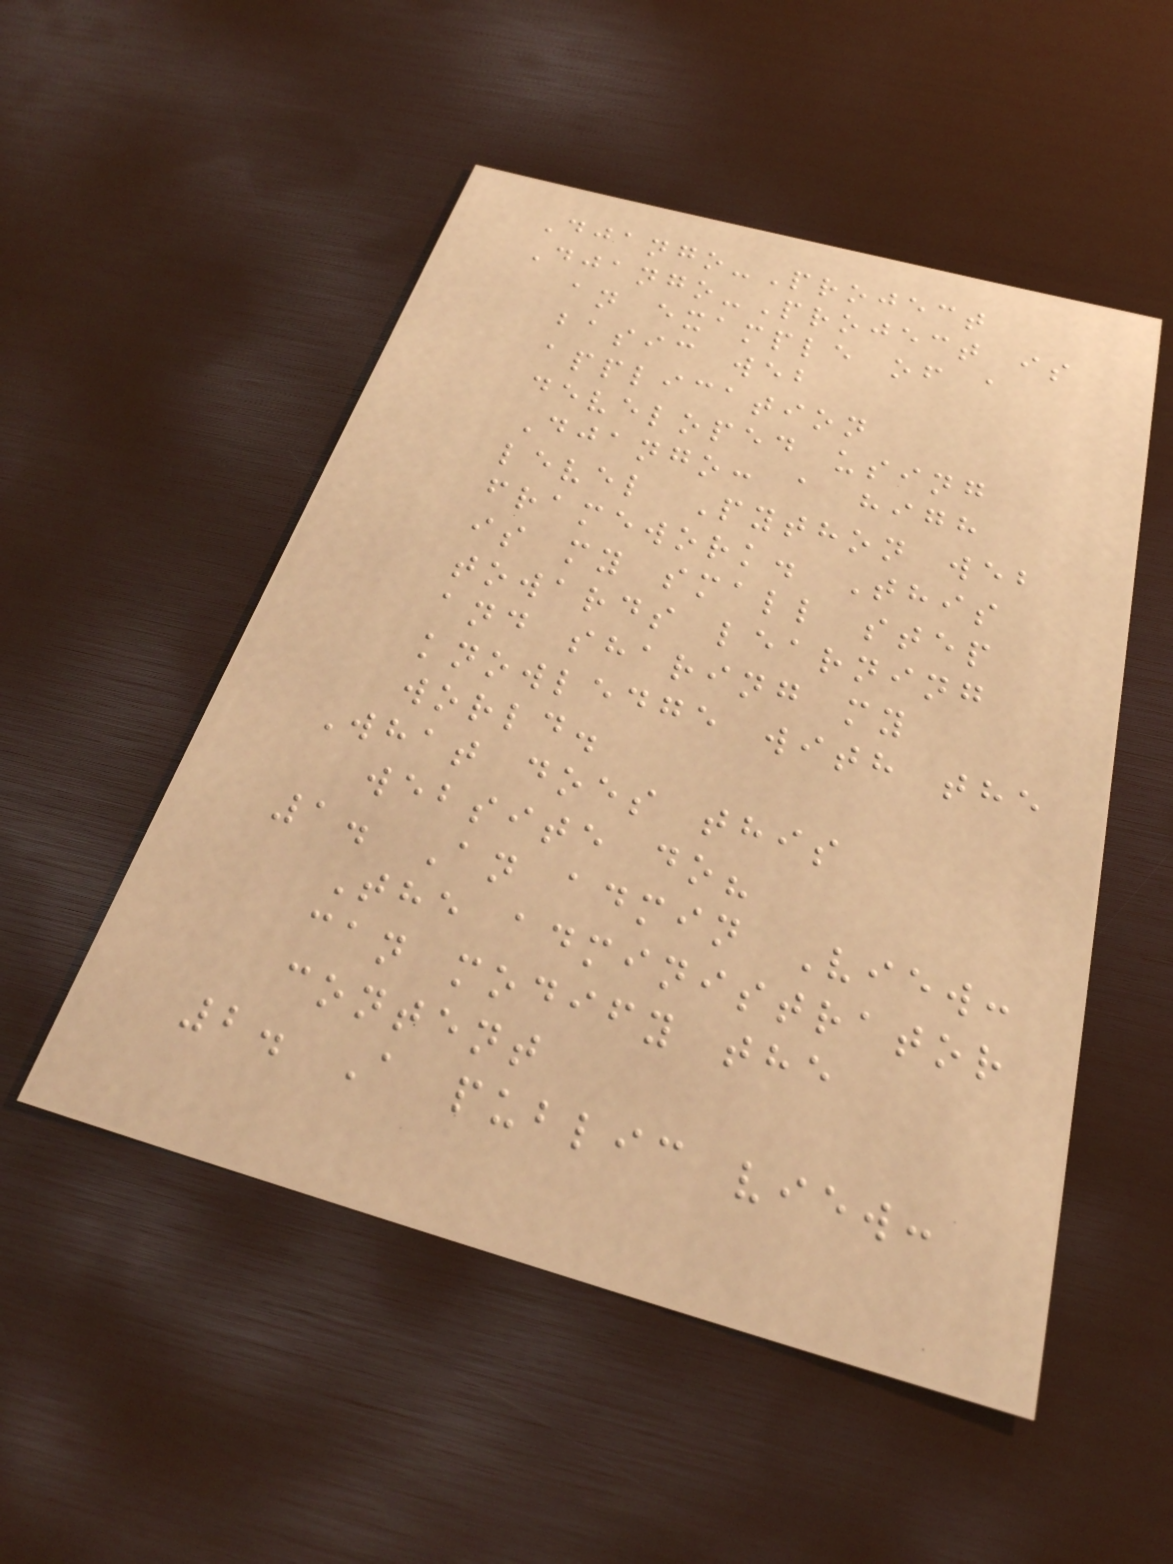Django-Project
Django-Project is
an example of a
basic web
application
developed using
Django: a high
level Python web
framework. This
is my small step
towards learning
and sharing my
knowledge with the
world.
What does this
website do?
1. An admin View:
The administrator
can modify the
content
2. A public view:
